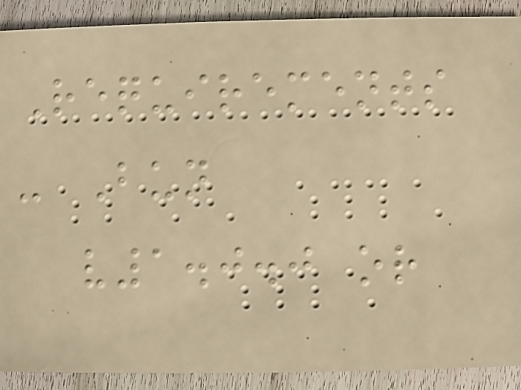Requirements
- Bun
v1.0.0 or
